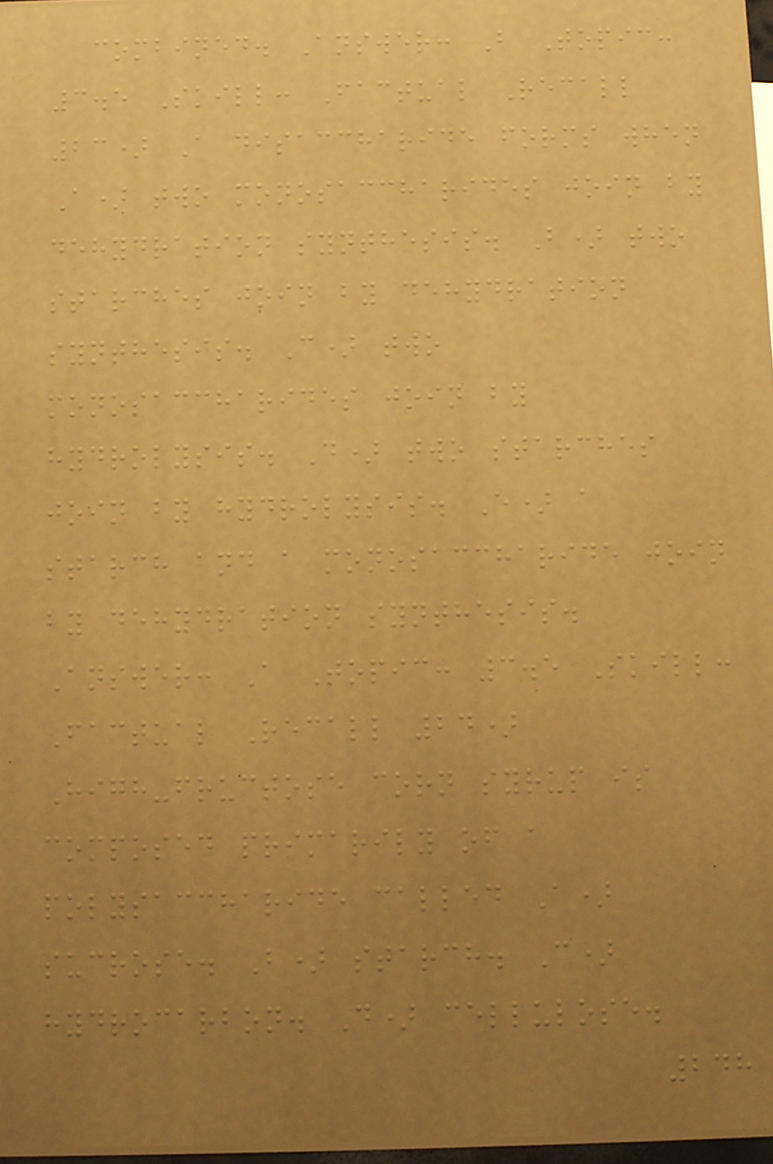combined. Answer: B Topic:
3.5 Skill: Factual Recall
23) A disaccharide forms when
A) two monosaccharides join by
dehydration synthesis. B) two
starches join by dehydration
synthesis. C) two
monosaccharides join by
hydrolysis. D) two starches
join by hydrolysis. E) a
starch and a monosaccharide join
by dehydration synthesis.
Answer: A Topic: 3.5 Skill:
Factual Recall 24)
High-fructose corn syrup is
composed primarily of a
polysaccharide called A)
sucrose. B) starch. C)
hydrocarbon. D) cellulose.
248
